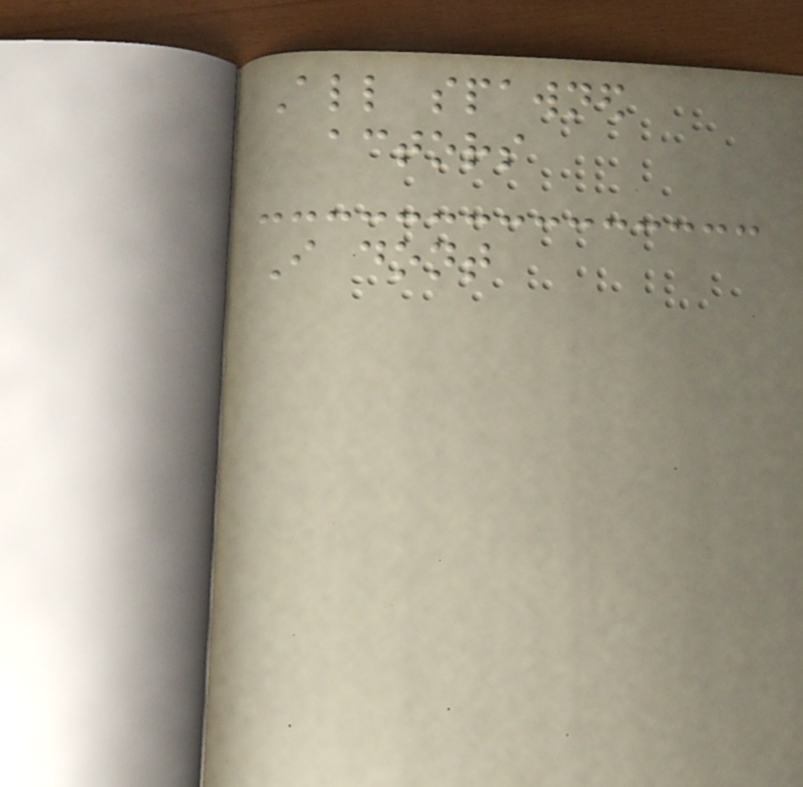All spawned
actors
I dont
